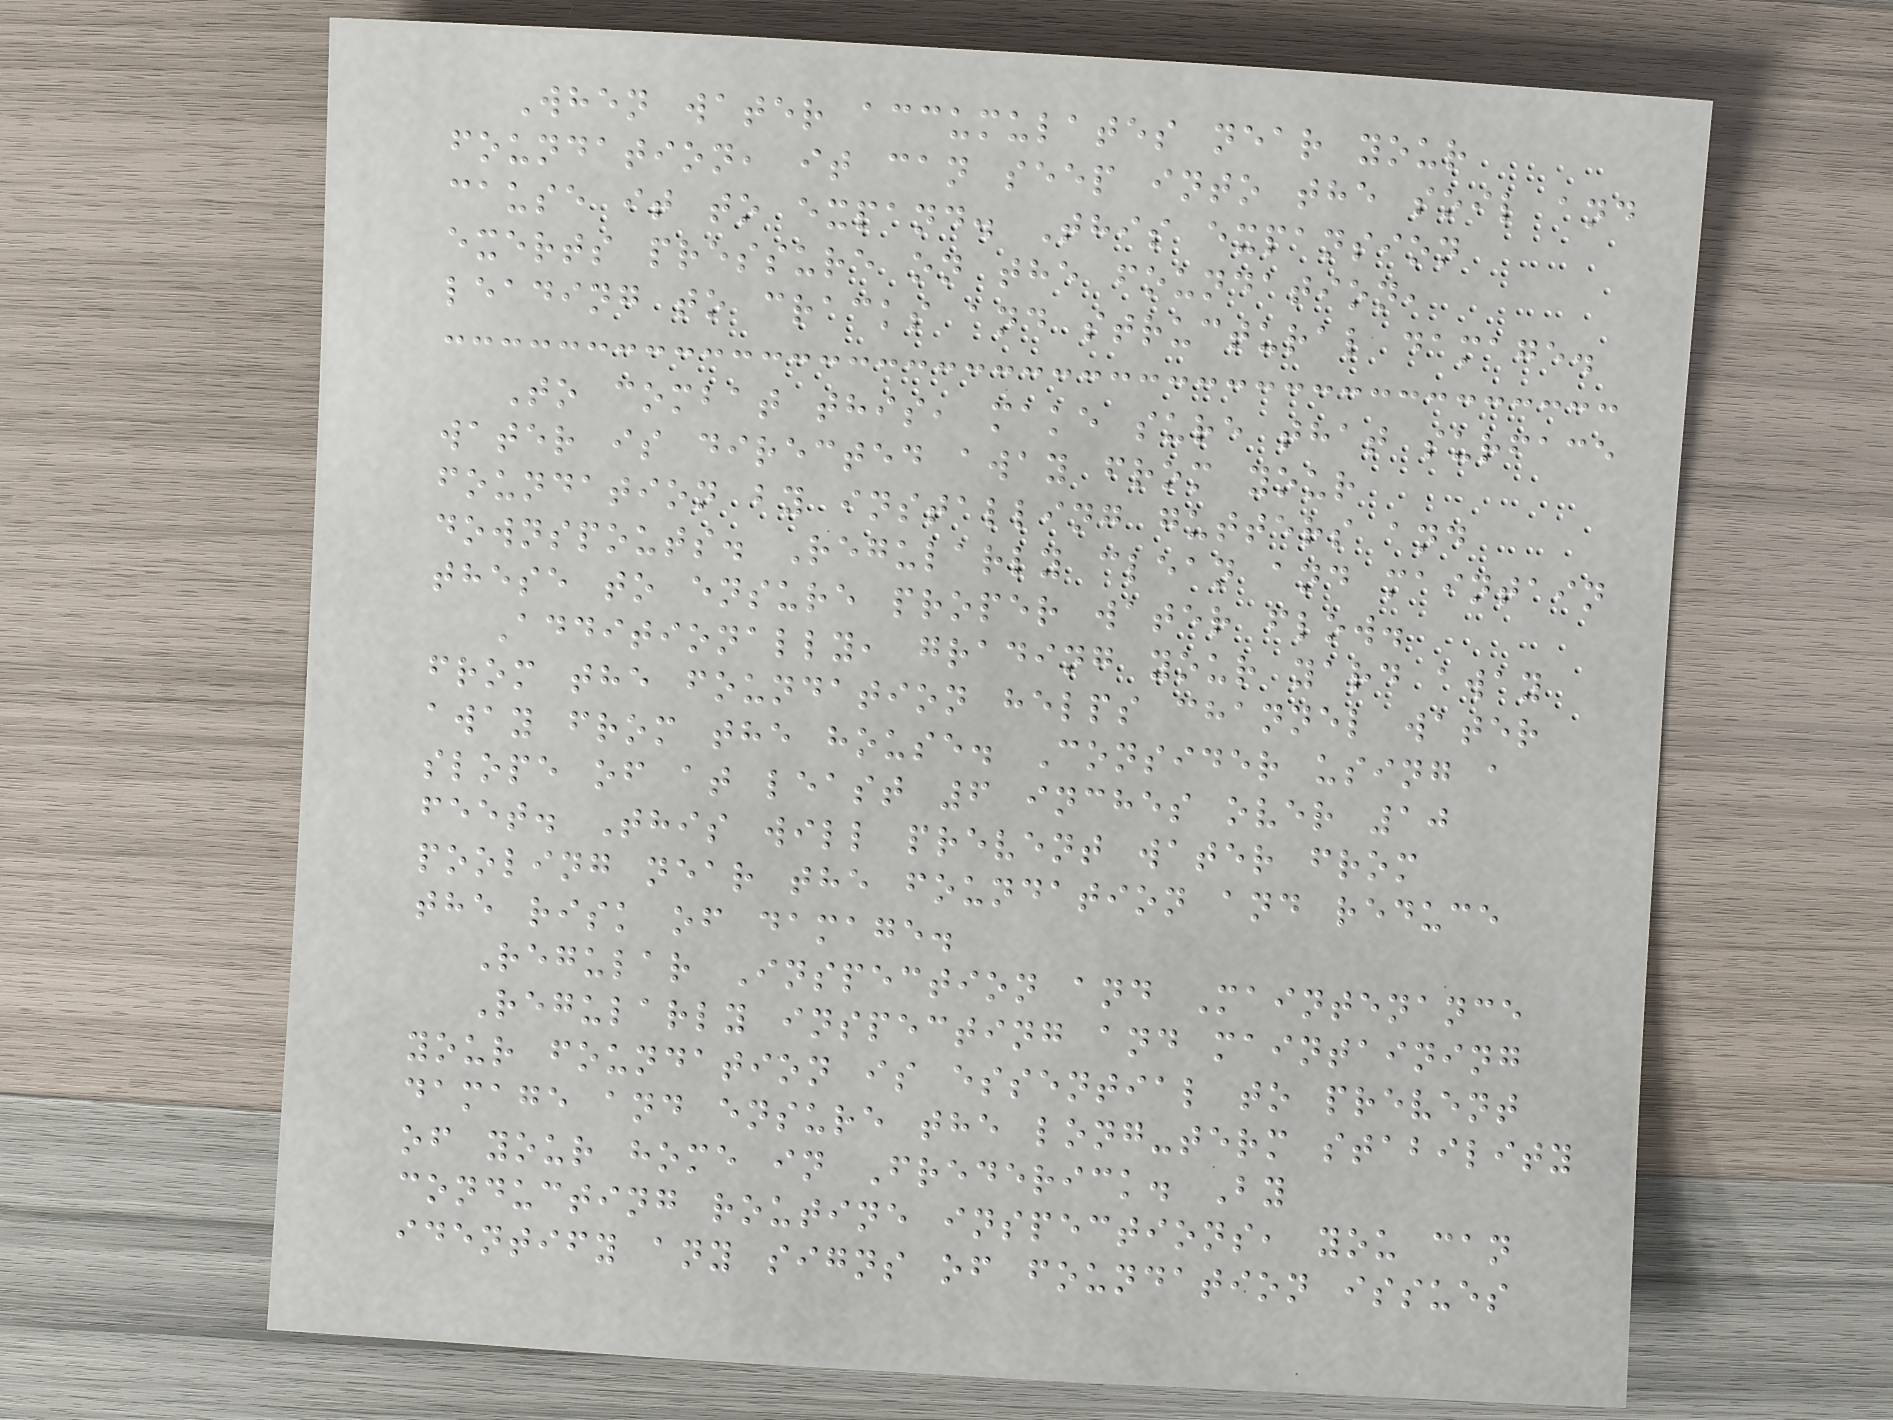When water accumulates near your
foundation, it can seep into the soil and
cause it to expand. This expansion
exerts pressure on the foundation,
leading to cracks and structural damage.
To combat this, make sure that surface
water is directed away from your
foundation by installing gutters and
downspouts. Regularly clean and maintain
these to ensure proper water flow.
Additionally, grading your yard away
from the foundation helps channel water
away from the house. Consider using a
slope of at least 6 inches over 10
feet. This will prevent water from
pooling near the foundation and reduce
the risk of damage.
Regular Inspection and Maintenance
Regularly inspecting and maintaining
your foundation is essential to prevent
damage and ensure the long-term stability
of your home in Frederick. By
conducting routine inspections, you can
identify any signs of foundation issues
